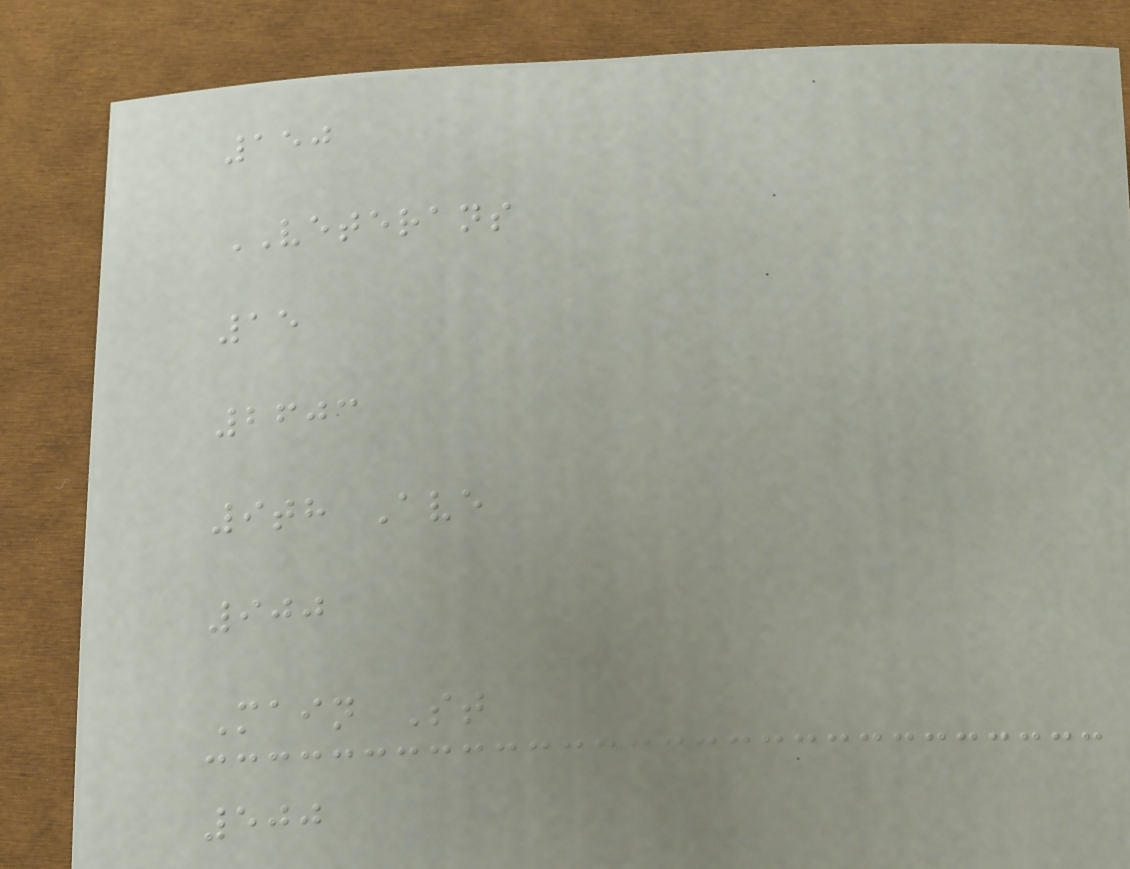150
VETERANS
15
2603
9th Ave
900
Main St
500
